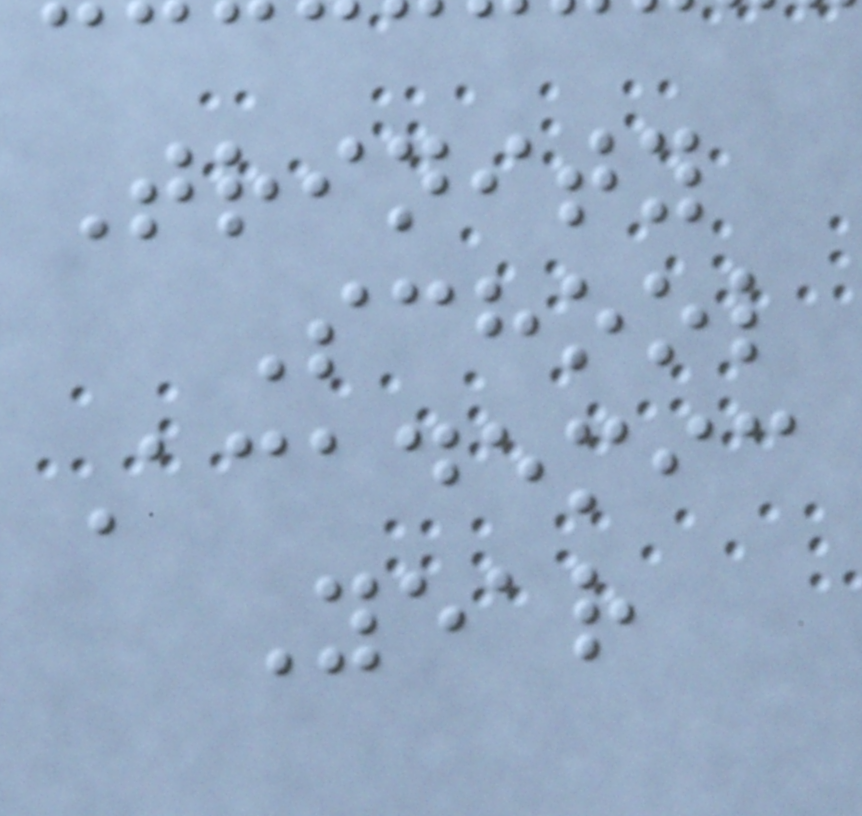Trinity
School
Academic
Year
